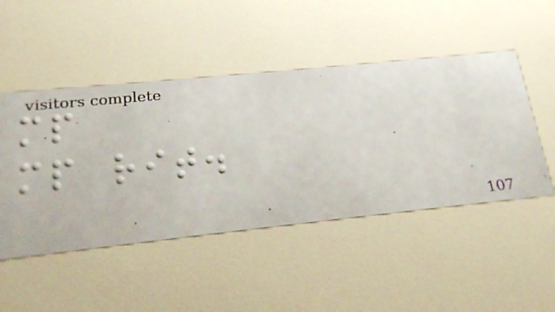mp
mp rit.
